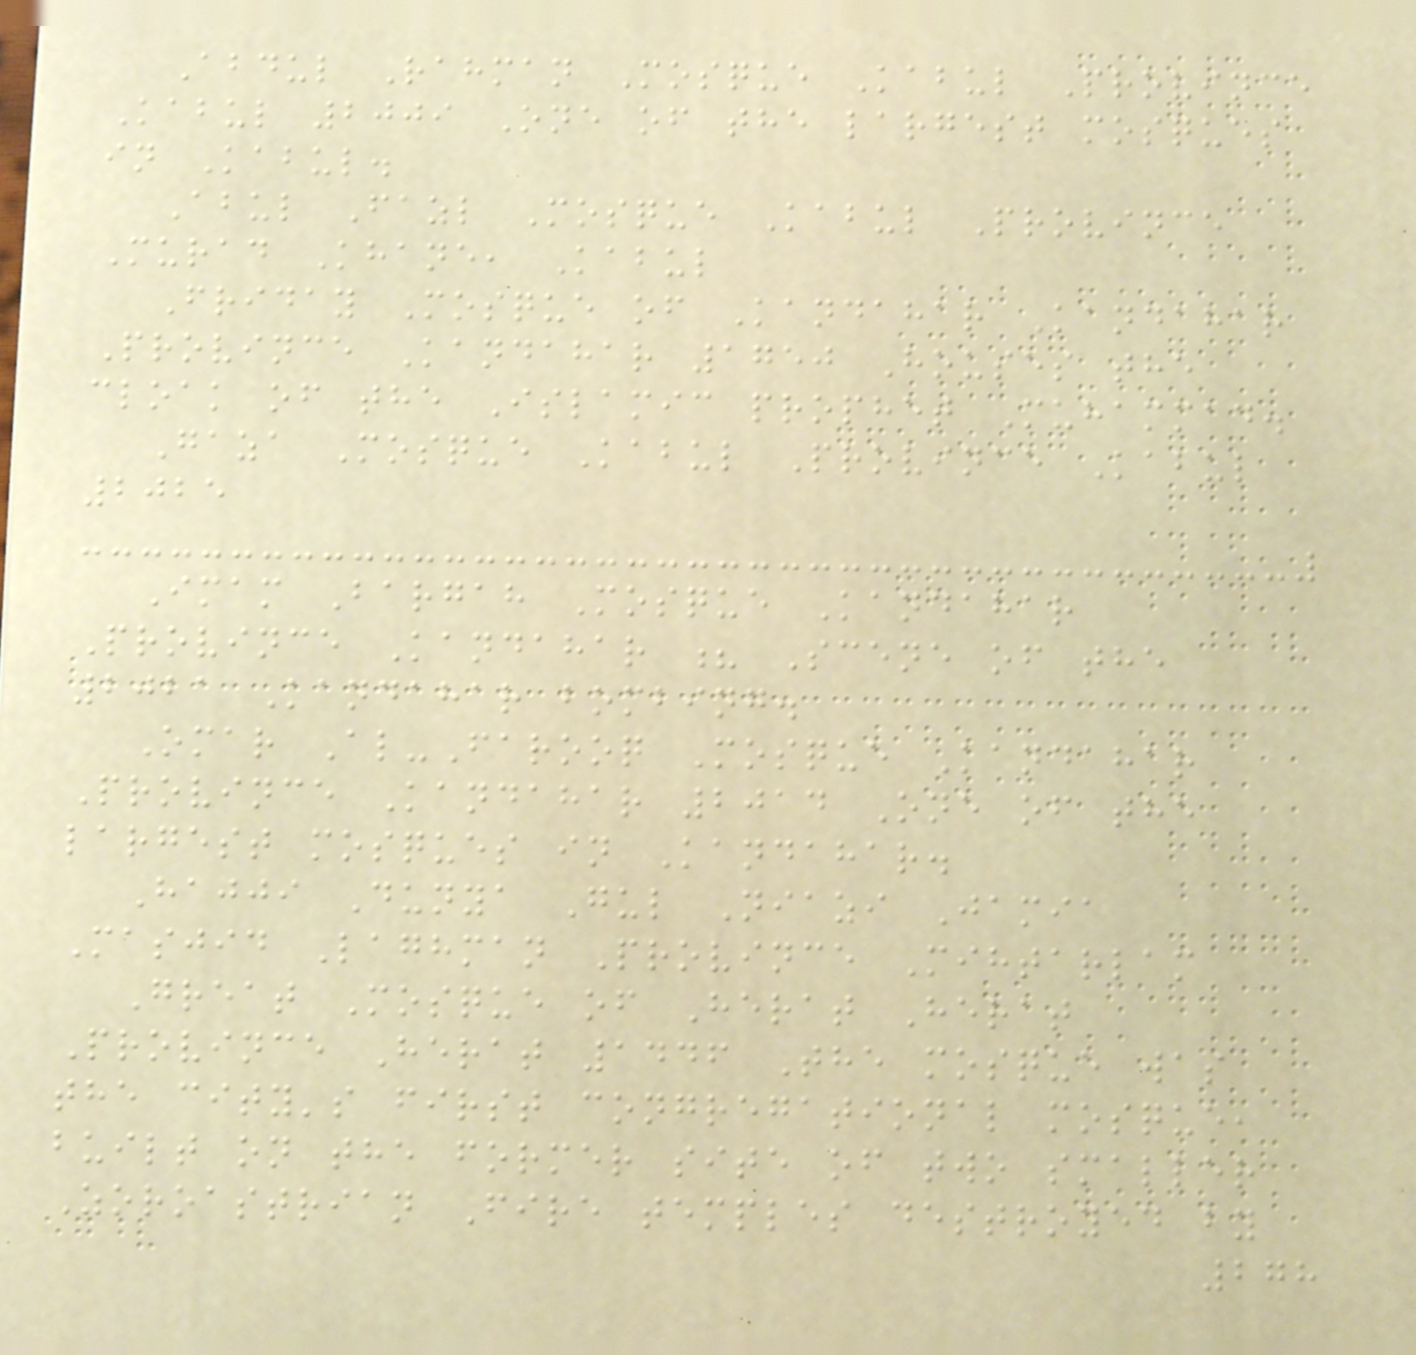Abdul Rahman Mosque Kabul Province
Kabul 2009 One of the largest mosques
in Kabul.
Abul Fazl Mosque Kabul Province
Murad Khane, Kabul
Friday Mosque of Kandahar Kandahar
Province Kandahar 1750 Houses the
cloak of the Islamic prophet Muhammad.
Gaza Mosque Kabul Province Kabul
2025
Imam Bargah Mosque Kandahar
Province Kandahar ? Scene of the
2021 Kandahar bombing.
Omar Al-Farooq Mosque Kandahar
Province Kandahar 2014 One of the
largest mosques in Kandahar.
Hajji Dunya Gul Niazi Jamia
Masjid Laghman Province Mihtarlam
Great Mosque of Herat Herat
Province Herat 1446 The mosque was
the city's first congregational mosque,
built on the former site of two smaller
Zoroastrian Fire temples destroyed by
278
